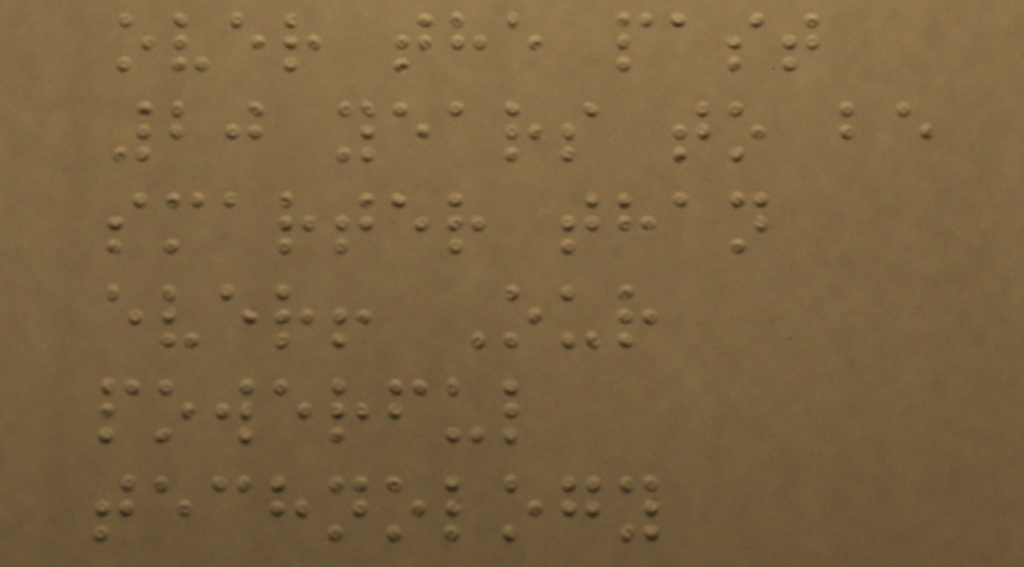over the past
20 years to be
smarter than
ever! Our
powerful
technology
